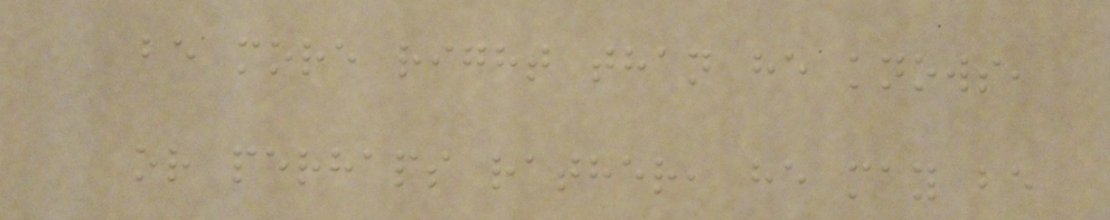be more right than he knows,
or perhaps rather, he may be
